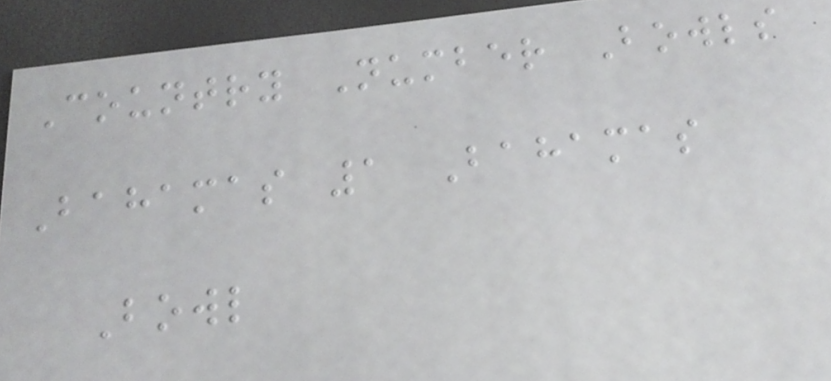Country Number Bowls
Bahamas 1 Bahamas
Bowl
